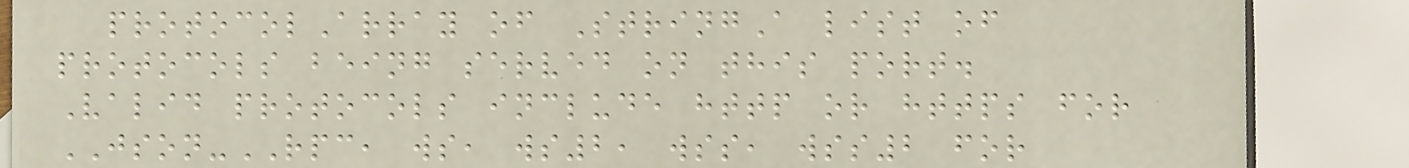protocolArray of StringA list of
protocols being served on this port.
Valid protocols include http or https for
JSON-RPC, ws, ws2, wss, wss2 for
